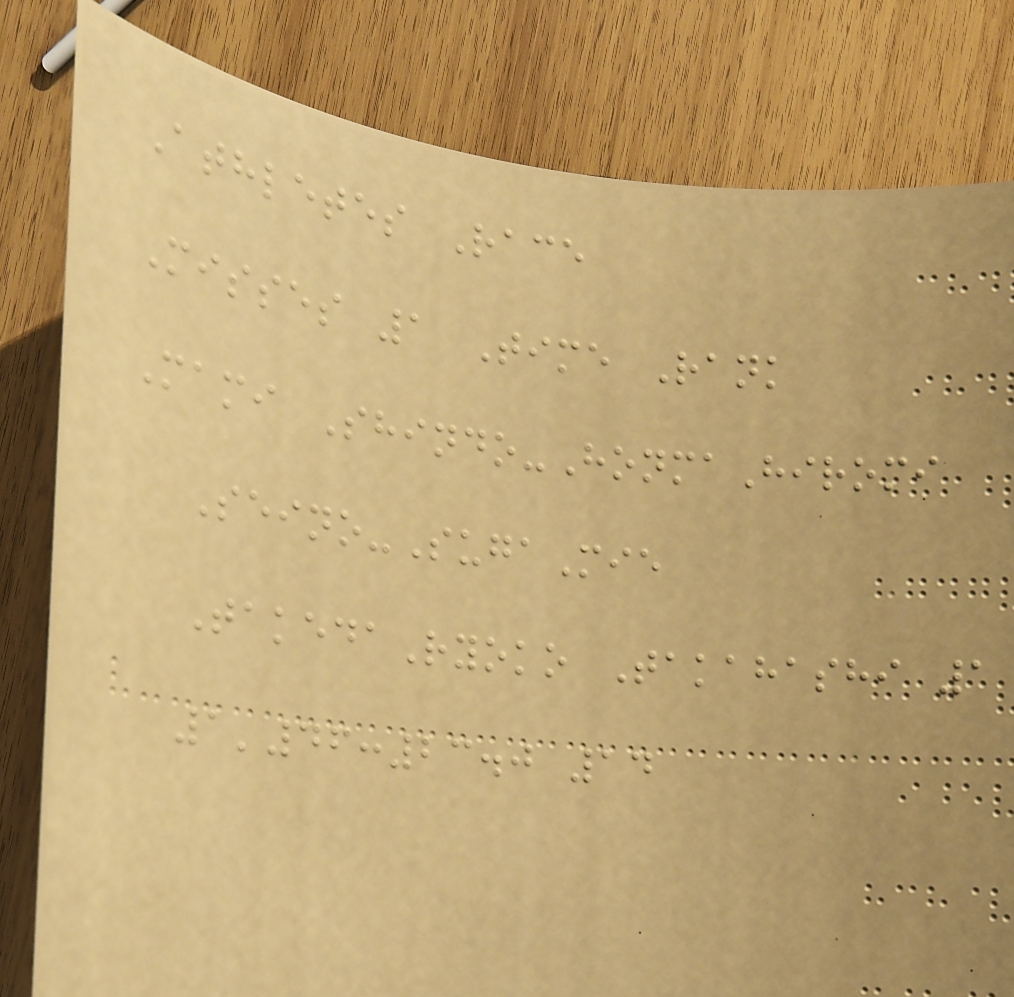Athletes Race
Misses 1 Time Rank
Mami Shindo-HonmaHiromi
Seino-SugaMie
TakedaRyoko Takahashi 1
1'46:23.0 14
